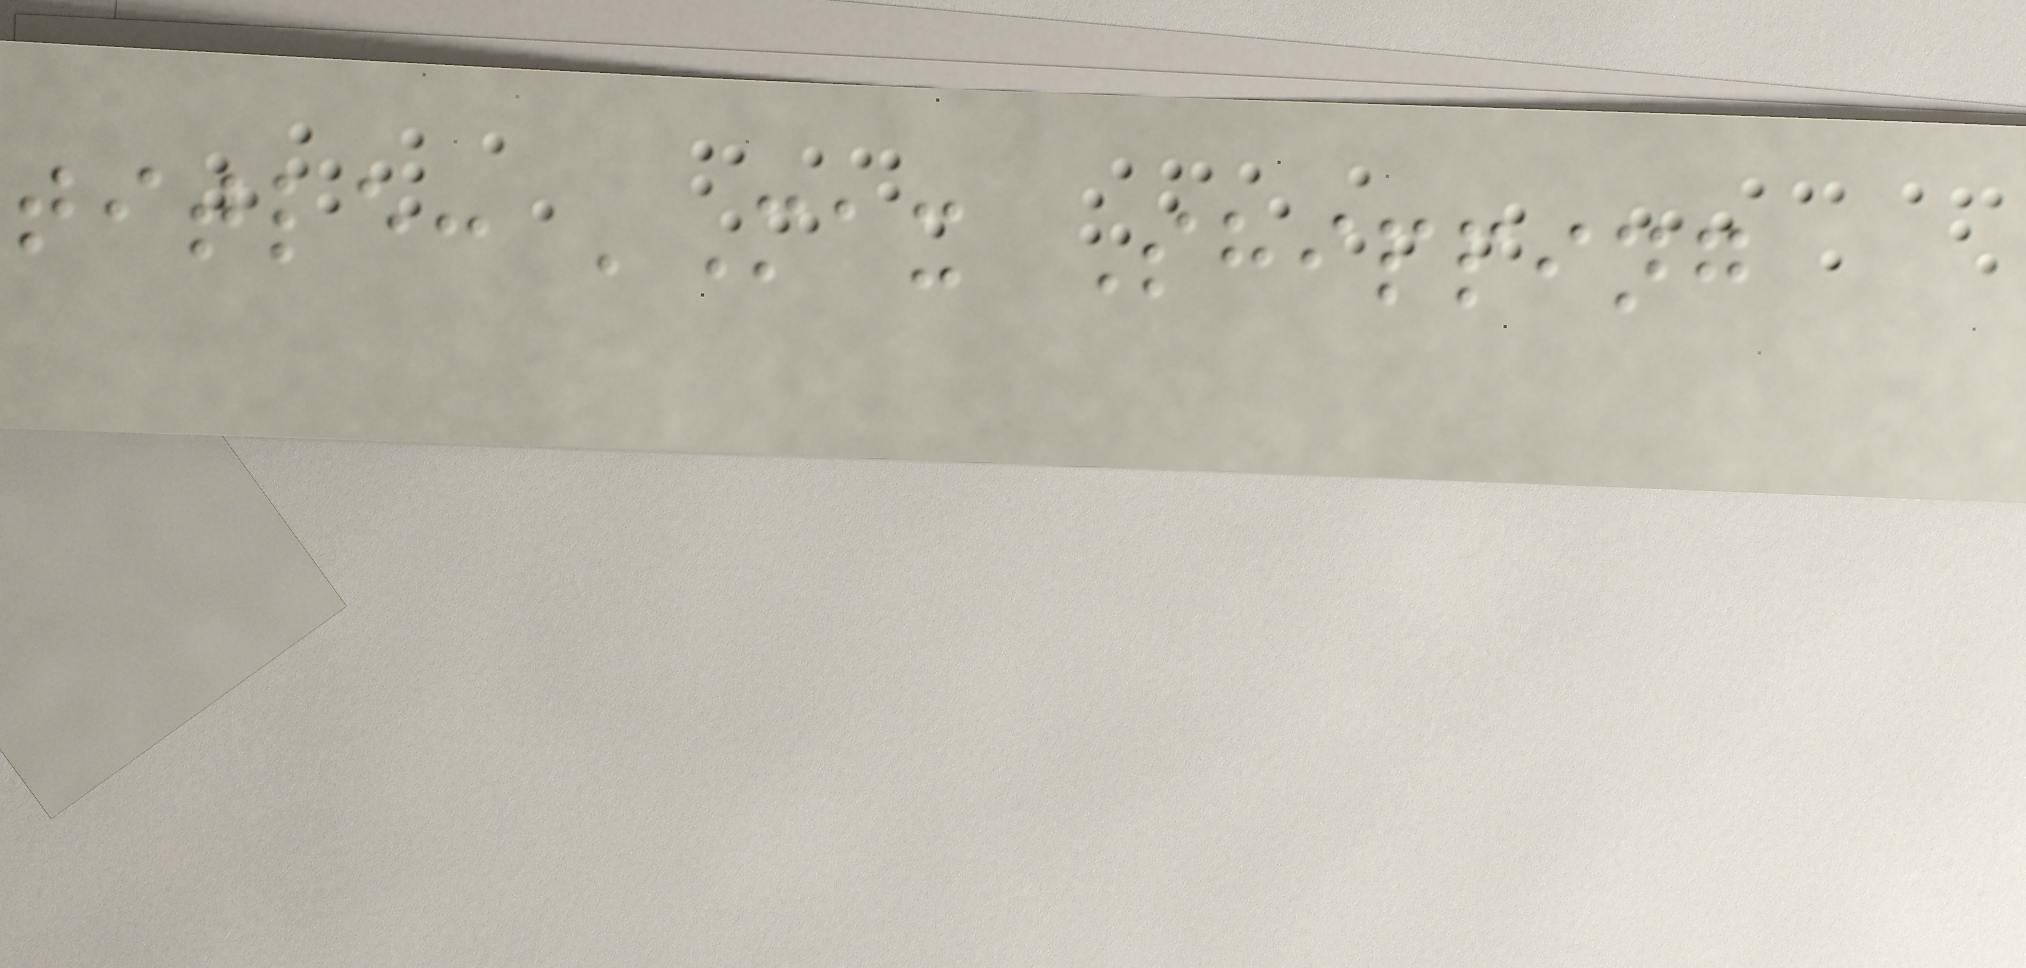title: 'Max Shipping
